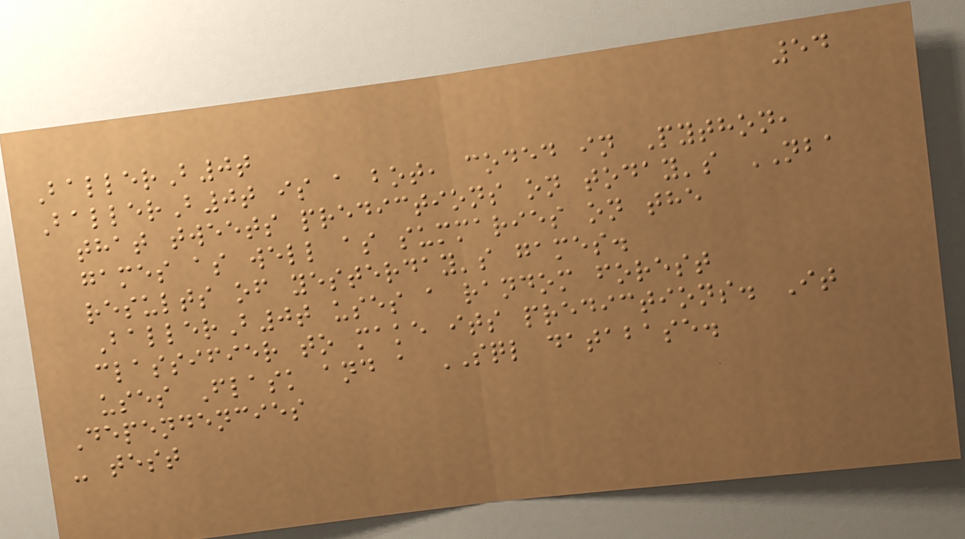54
BallerB0t
BallerB0t is a bot, coded in Python,
that tweets predictions on today's NBA
games as well as summaries on the
results of yesterday's games.
BallerB0t uses a random forest
classifier to make its predictions. It
uses Flask and a SQL database.
Dependencies
- test
